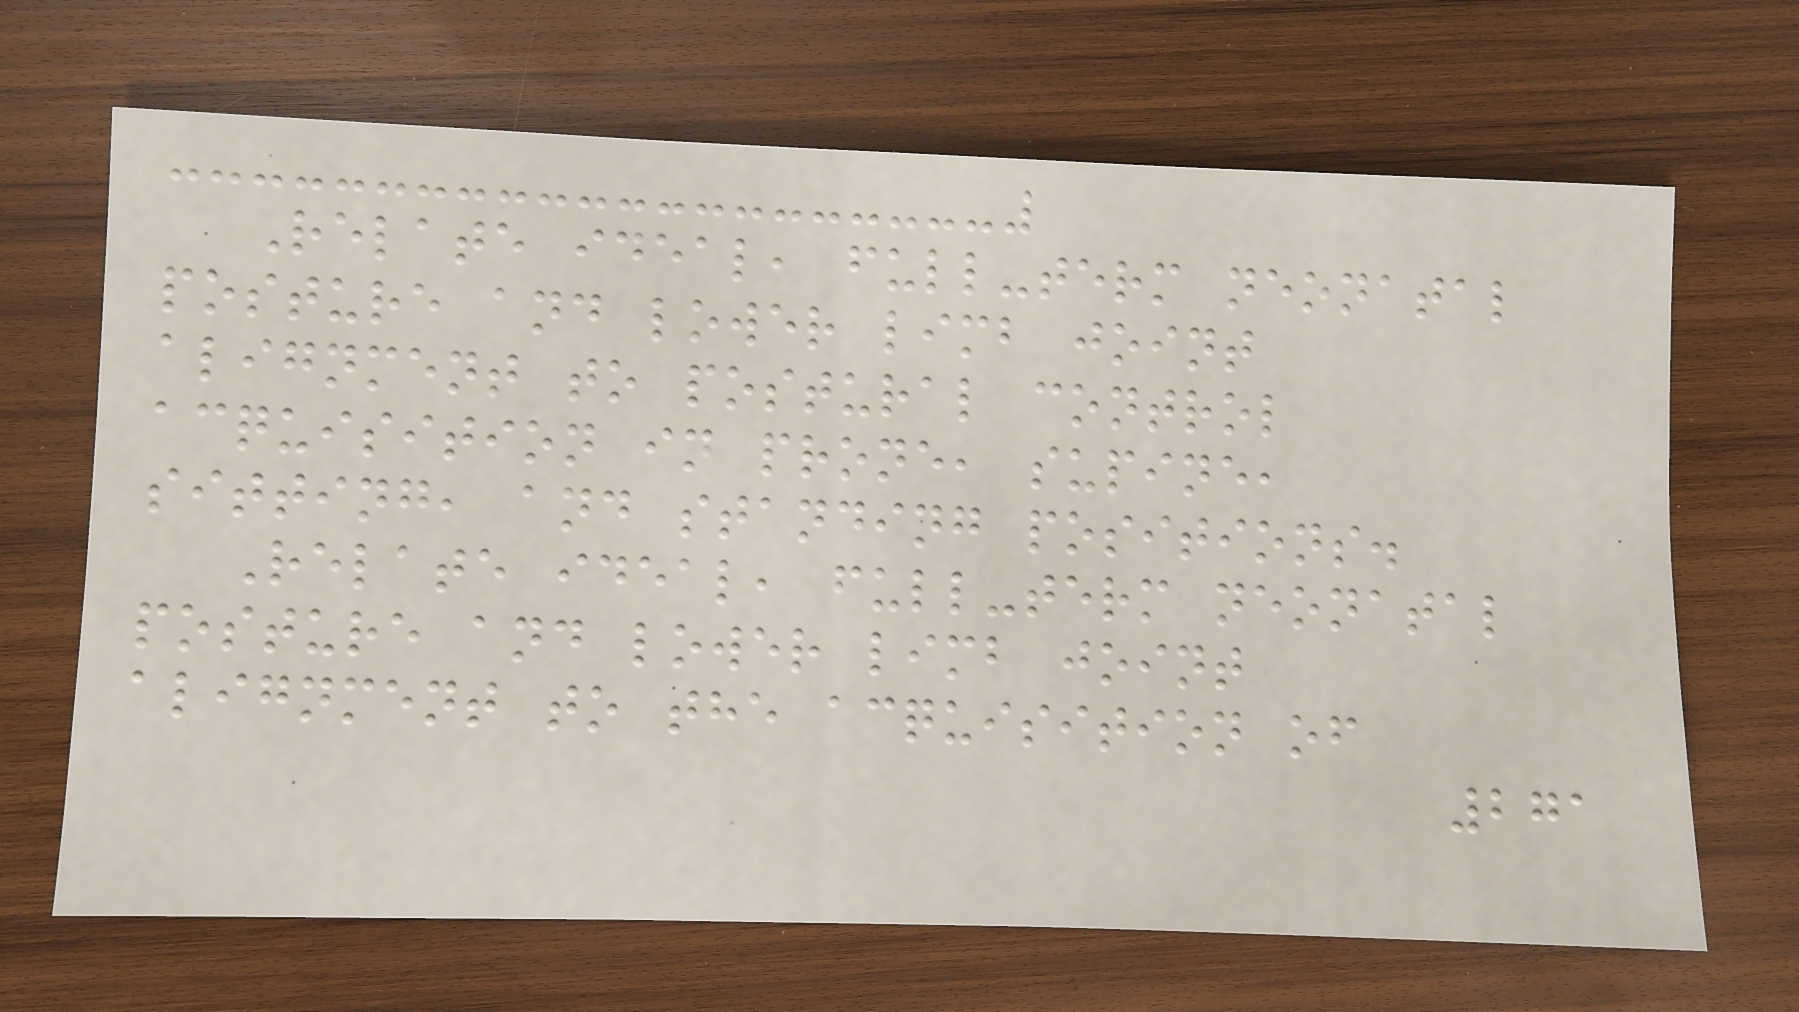Relate ideal, full-term neonatal
posture and lower limb joint
alignment to postural control
acquisition in prone, supine,
sitting, and standing positions.
Relate ideal, full-term neonatal
posture and lower limb joint
alignment to the acquisition of
271
